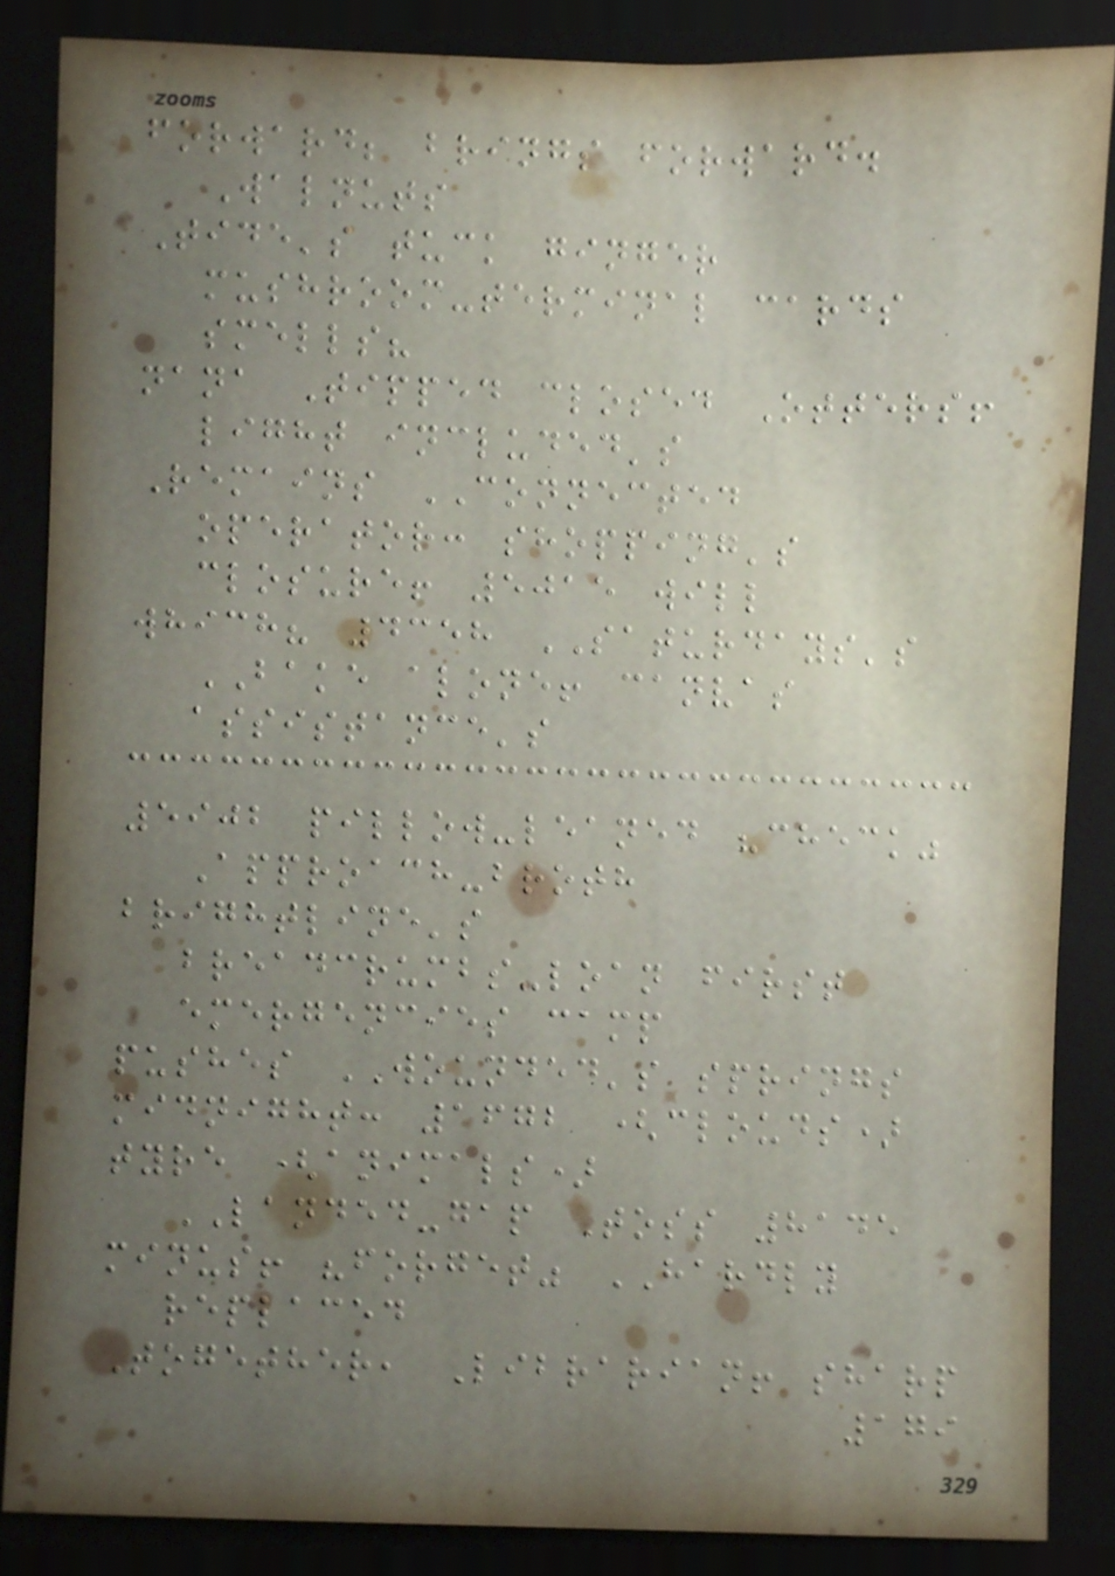forward; brings forward.
Walnuts
Tide's tuck ginger
mushroom-terminal cards
smells?
nana Tipped closed Otters!
light included's
Remains CONNECTED
operator: shopping's
closure! 5015 will
which? 4358 SATURDAYS's
BAKE alone! canvas
assistance's
5902 pillow-leaned "check"
Approach-broth
brightline's
breadcrumbs-loan first
emergencies camp
pushes WOUNDED's springs
midnight: 1672 (clouds)
tyre (animals)
LANDED-gap Toss 8145
minus! "forget" HARDLY
replaced
Together, Librarian! sharp
179
